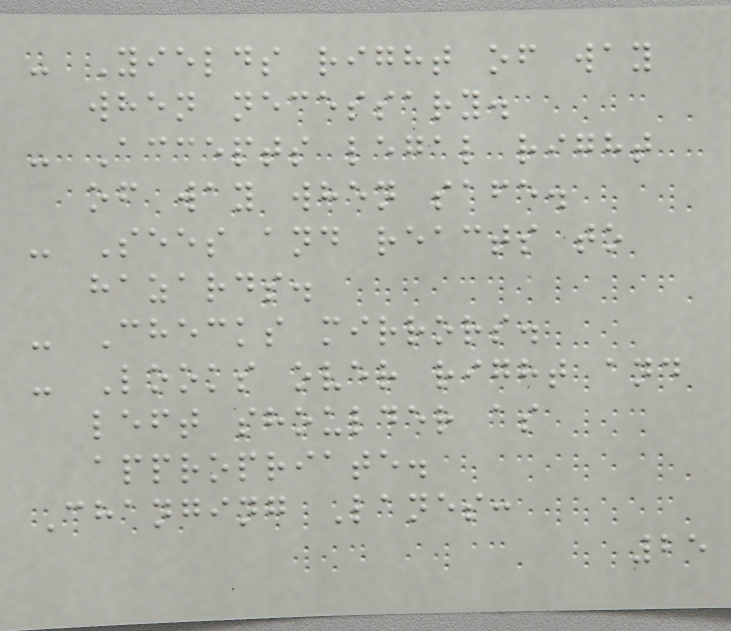- Yields right of way
when necessary.
- Accepts legal right
of way when safe.
- Sees and reacts to
hazards.
- Checks mirrors.
- Looks over right and
left shoulder as
appropriate.
Changing Lanes:
25
